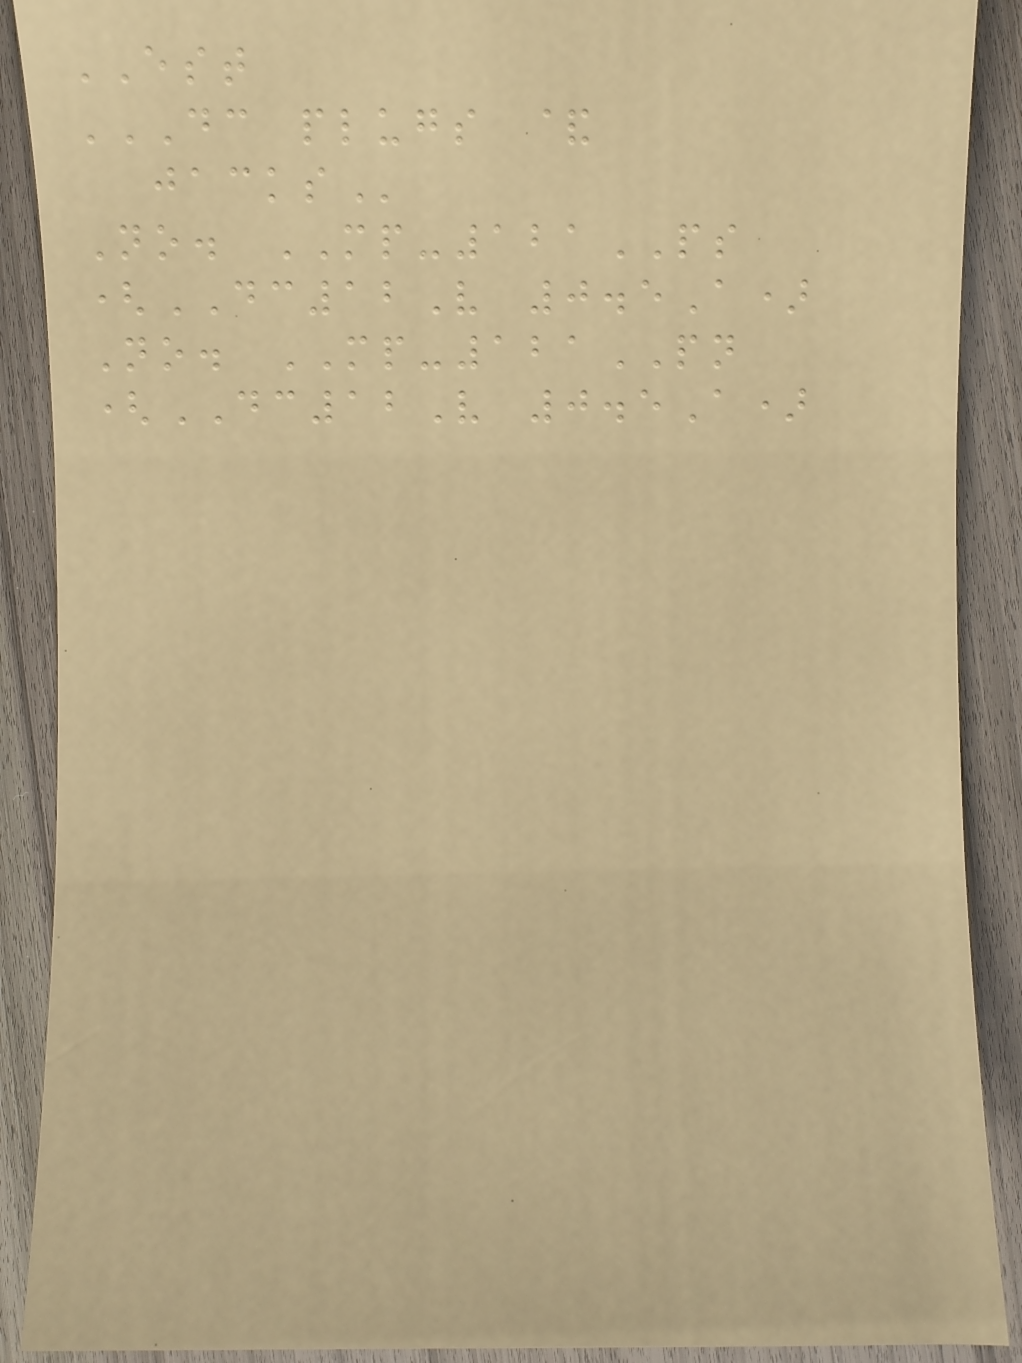EST
DC PLUGS &
JACKS
No. MP-121PS
(DC12V 0.5A)
No. MP-121PN
(DC12V 0.5A)
